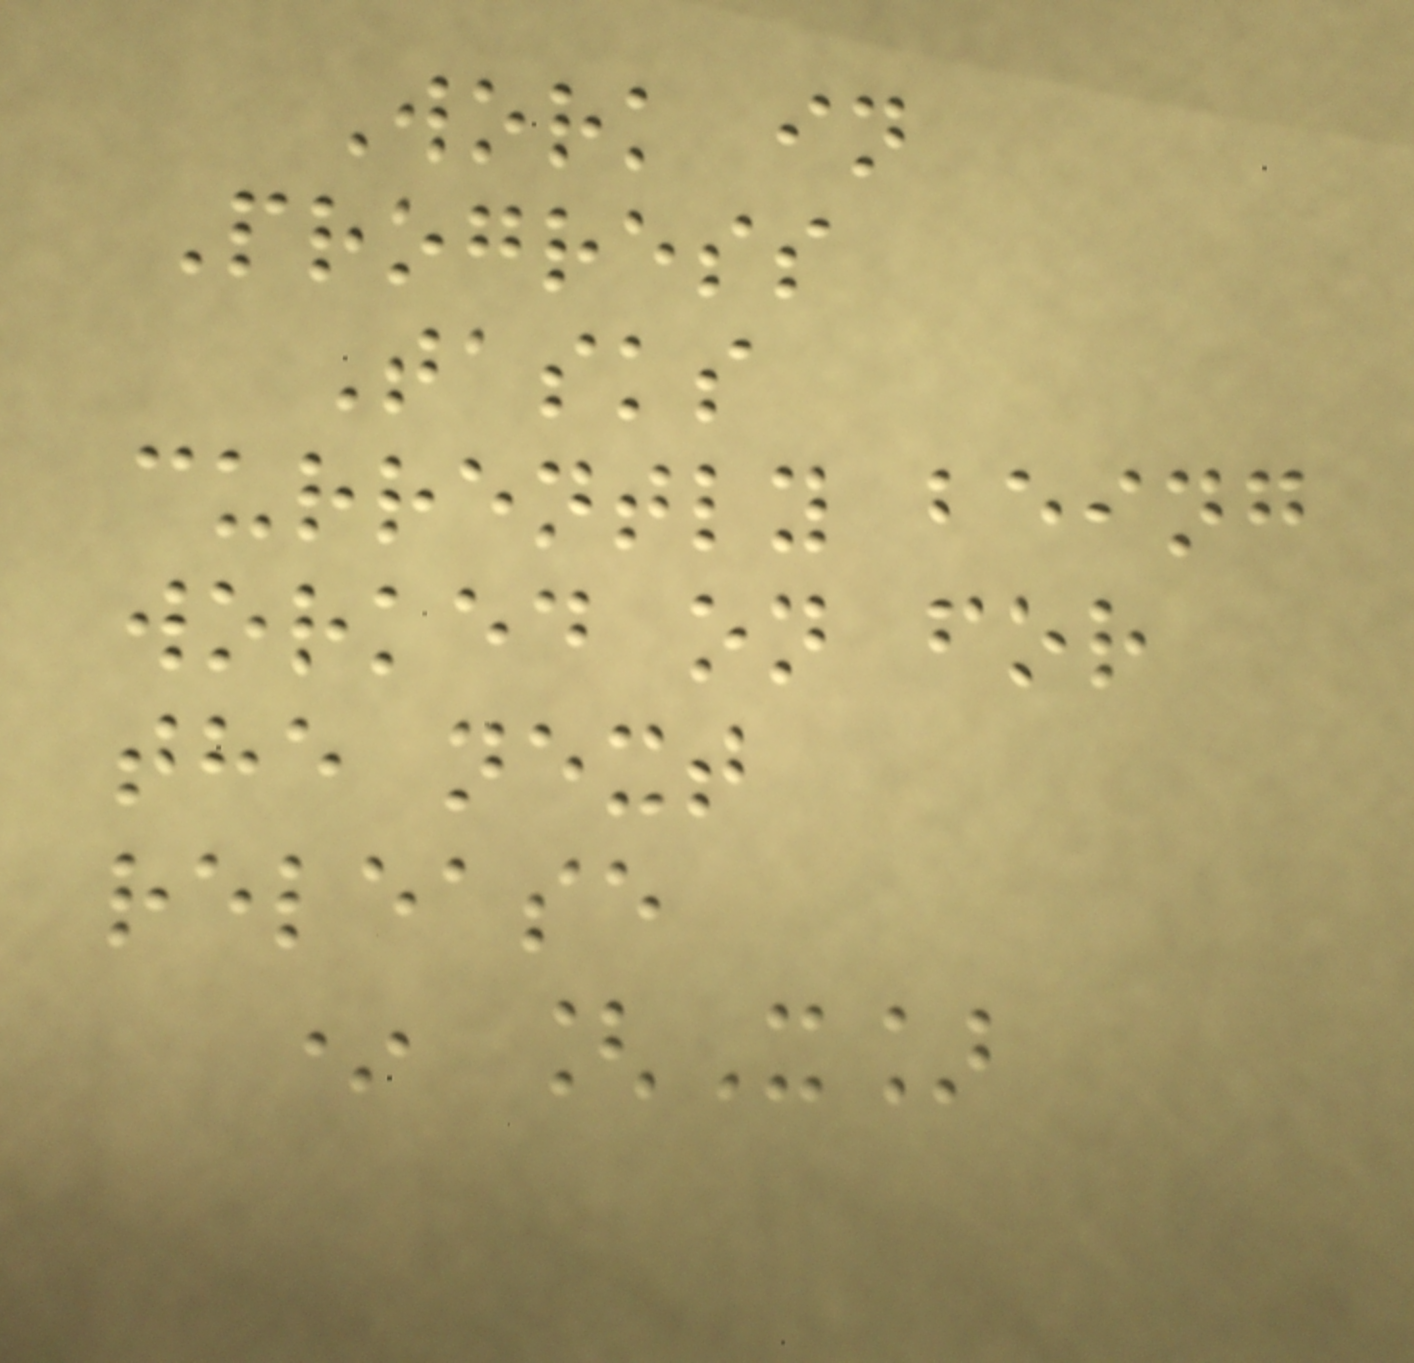Work in
Progress
Tasks
currently being
worked on for
the next
release
* [X]
